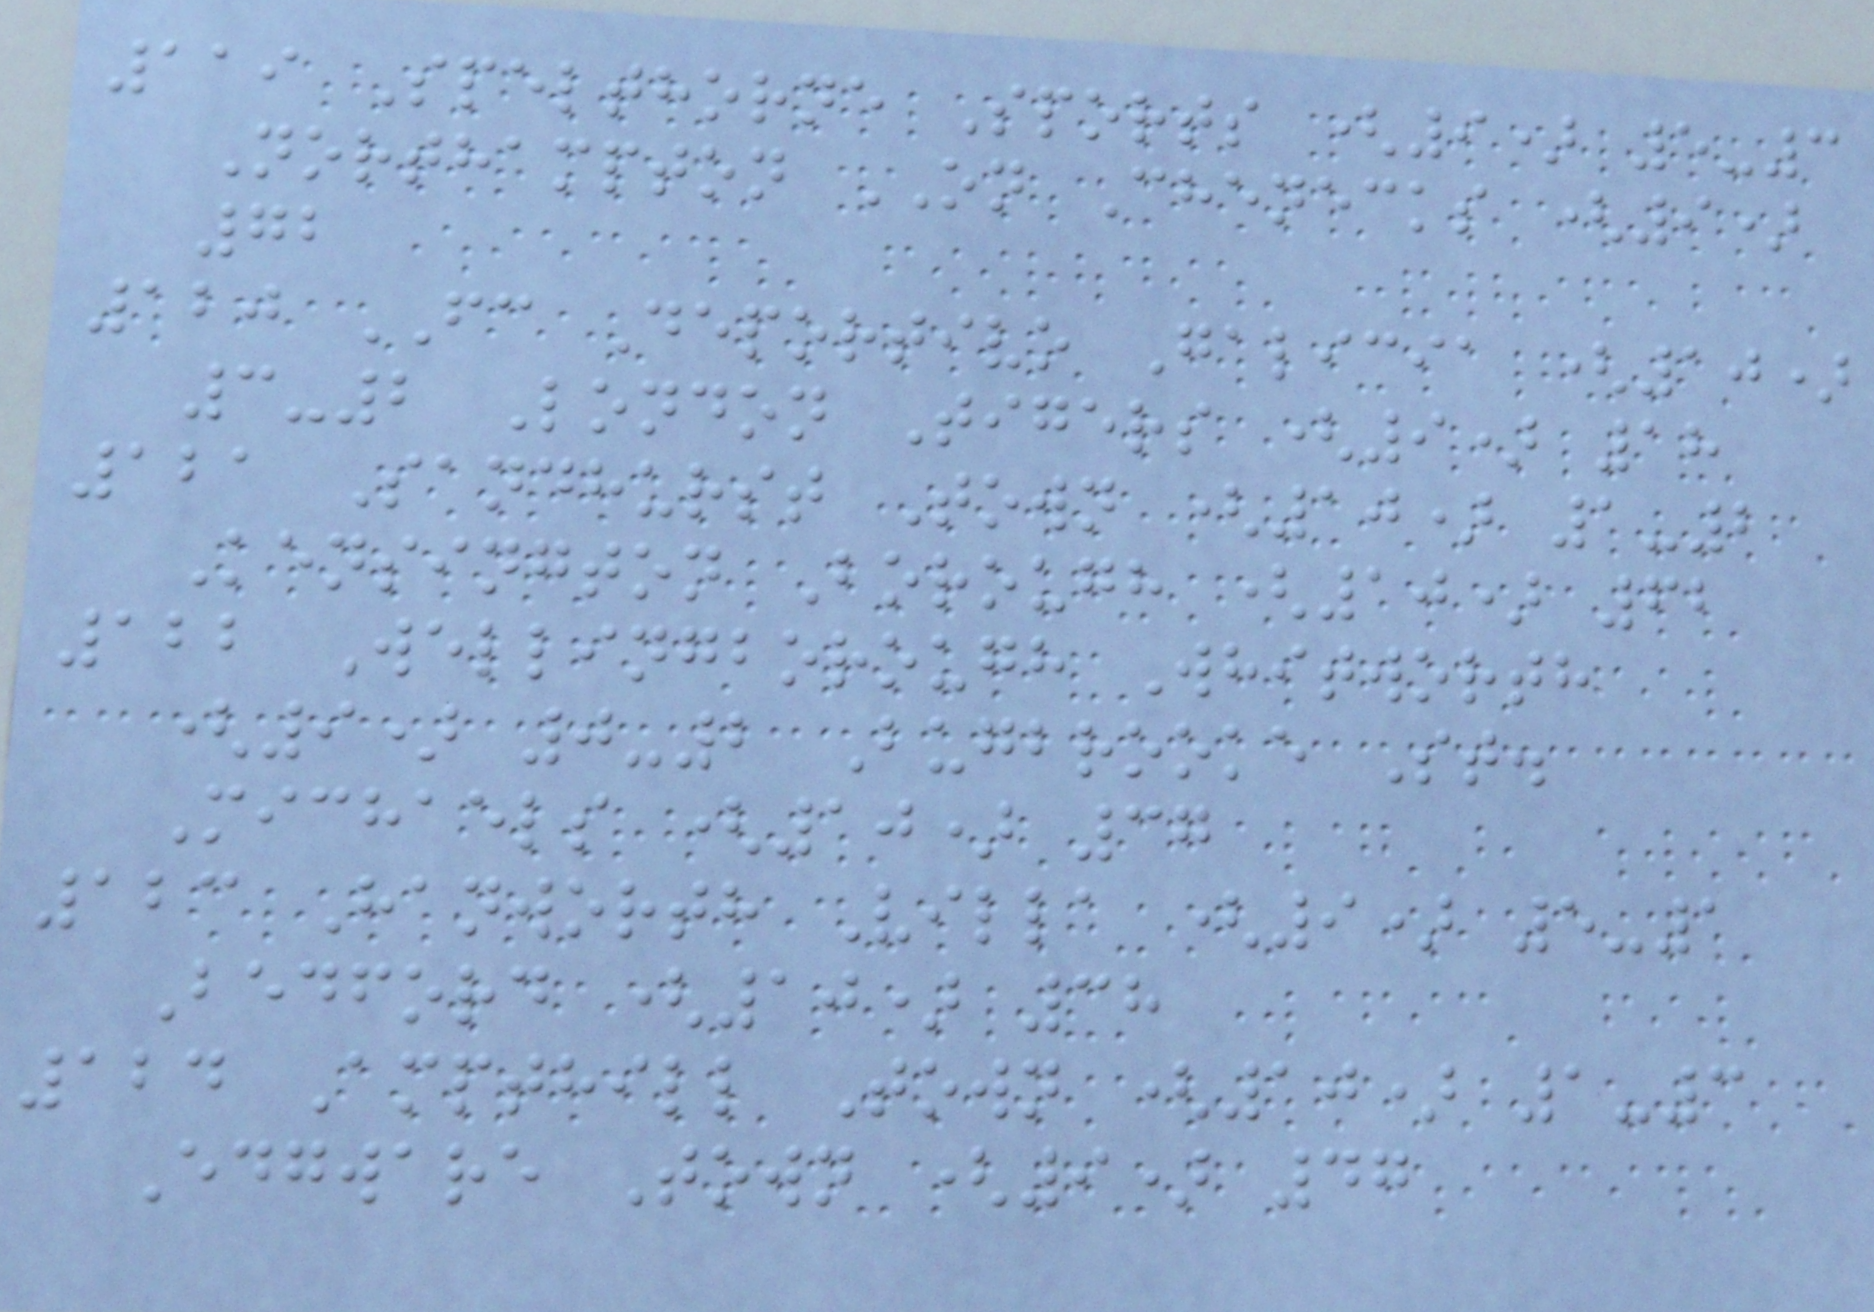119 Spelthorne Sports (9) 5-3
Northampton ON Chenecks (9)
72
120 FC Deportivo Galicia (10)
3-2 London Tigers (9) 18
121 Sandhurst Town (10) 1-2
Kensington Borough (10) 62
122 Wellingborough Whitworth
(9) 0-2 Bugbrooke St.
Michaels (10) 37
123 Hanworth Villa (9) 5-1
Bedford (10) 38
124 Ampthill Town (10) 1-3
Edgware Town (9) 47
